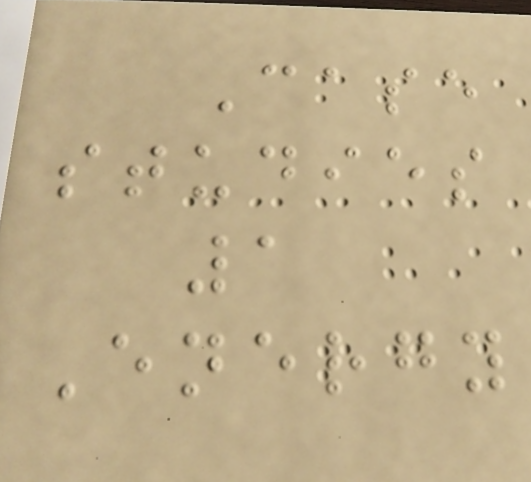Case
studies
1
Energy
